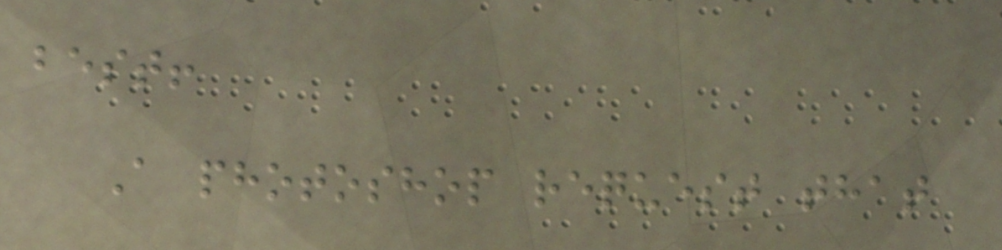best!
A photoshop request that
